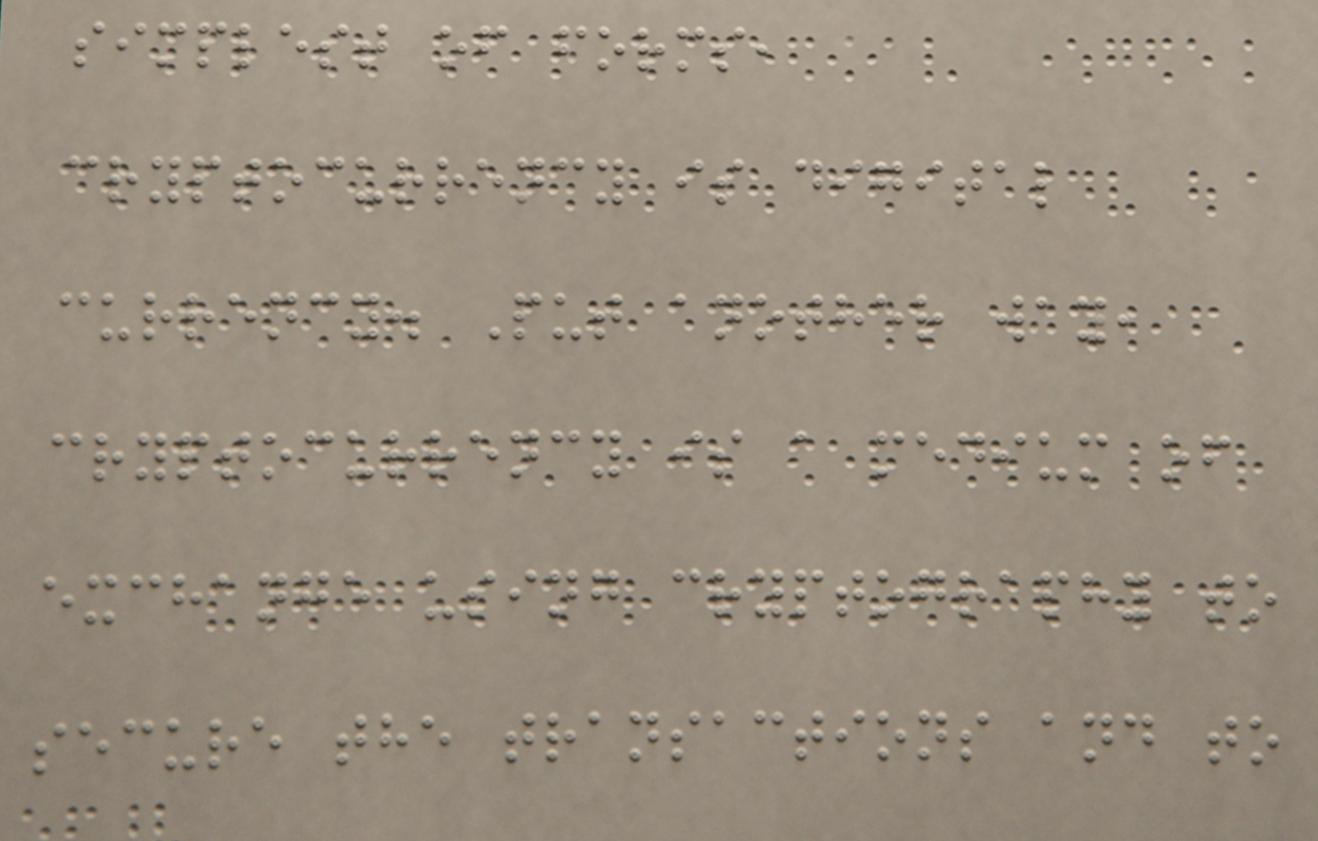simplest of forms,
cryptocurrency is digital
currency. Put another way,
cryptocurrency is a medium of
exchange using cryptography to
secure the transactions and to
